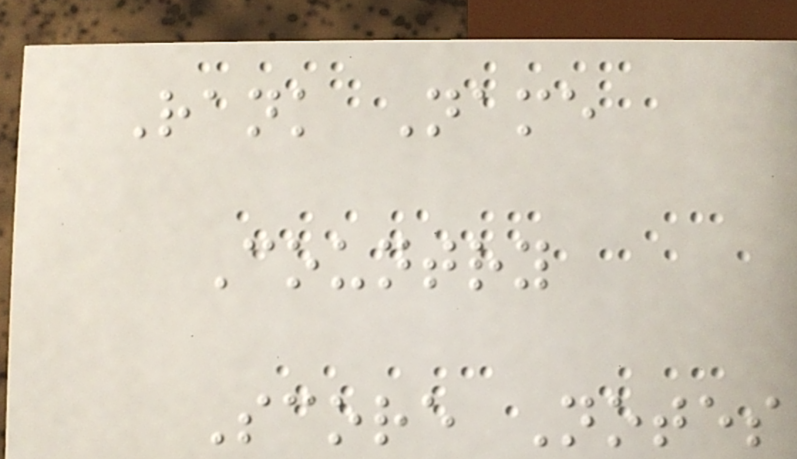Rank Name
Country
Score Notes
